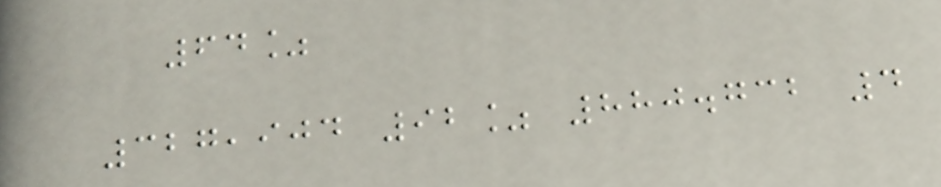64%
327,904 92% 880.732 4
